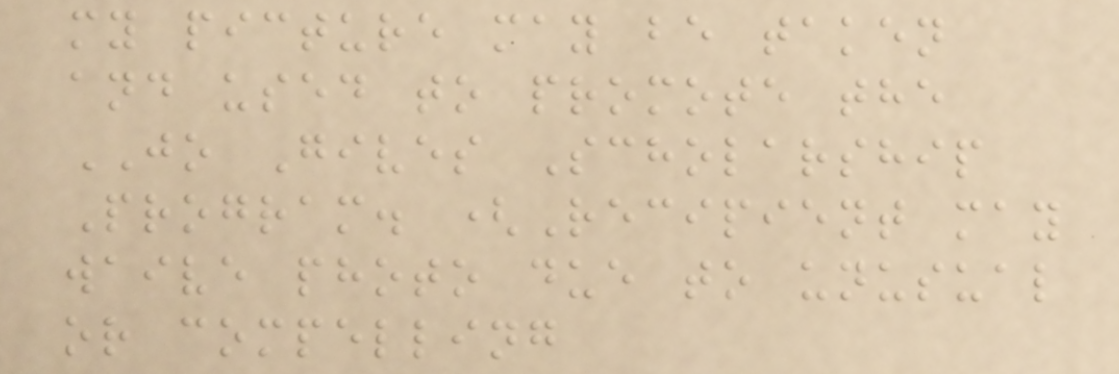my picture may be taken
and used to promote the
JO Gives Scholarship
Program. (Recipient may
waive photo due to unusual
or compelling
